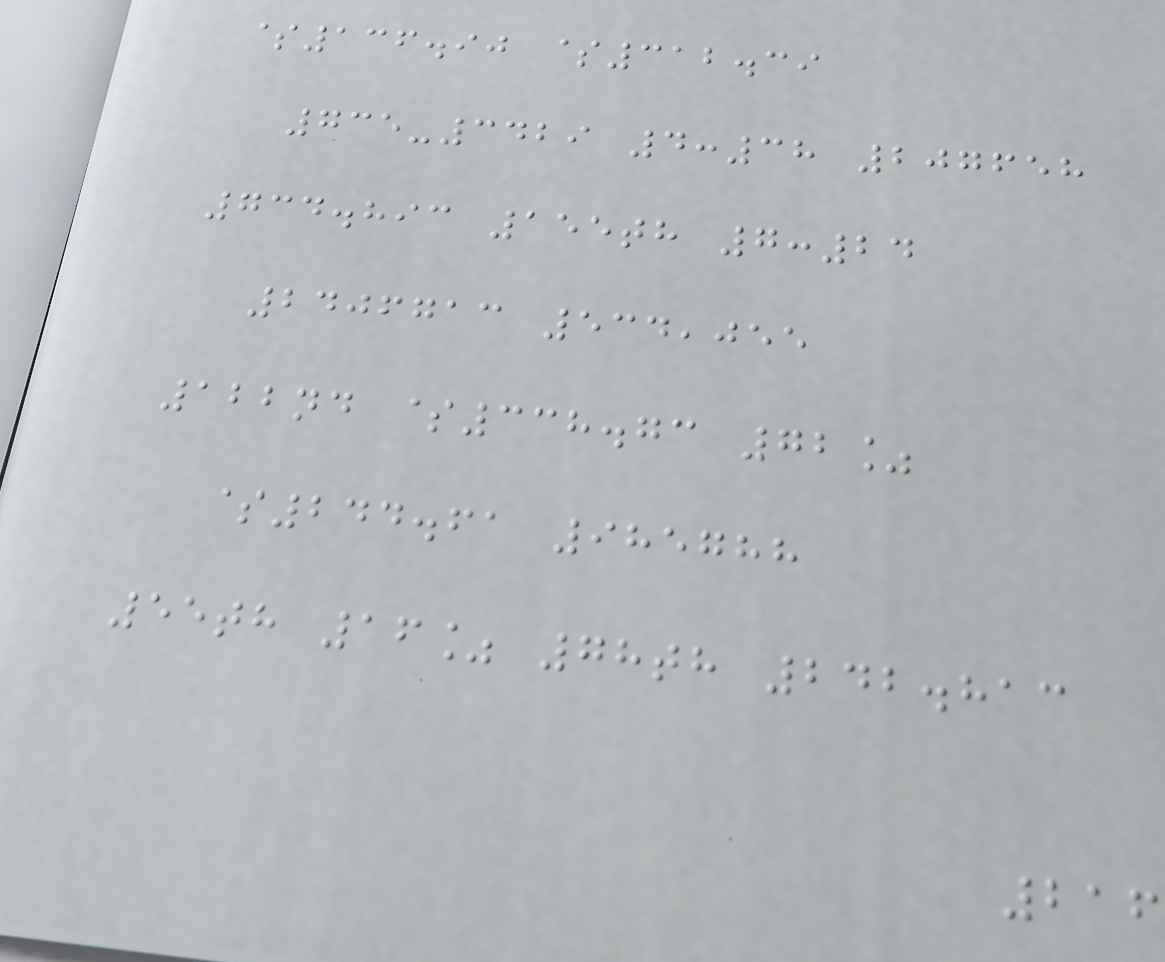$136.90 $312.39
735-3429 4:38 207658
734.893 155th 7:24
2406713 534,055
122nd $338.73 72%
$244.61 985788
55th 16% 78th 242.813
216
